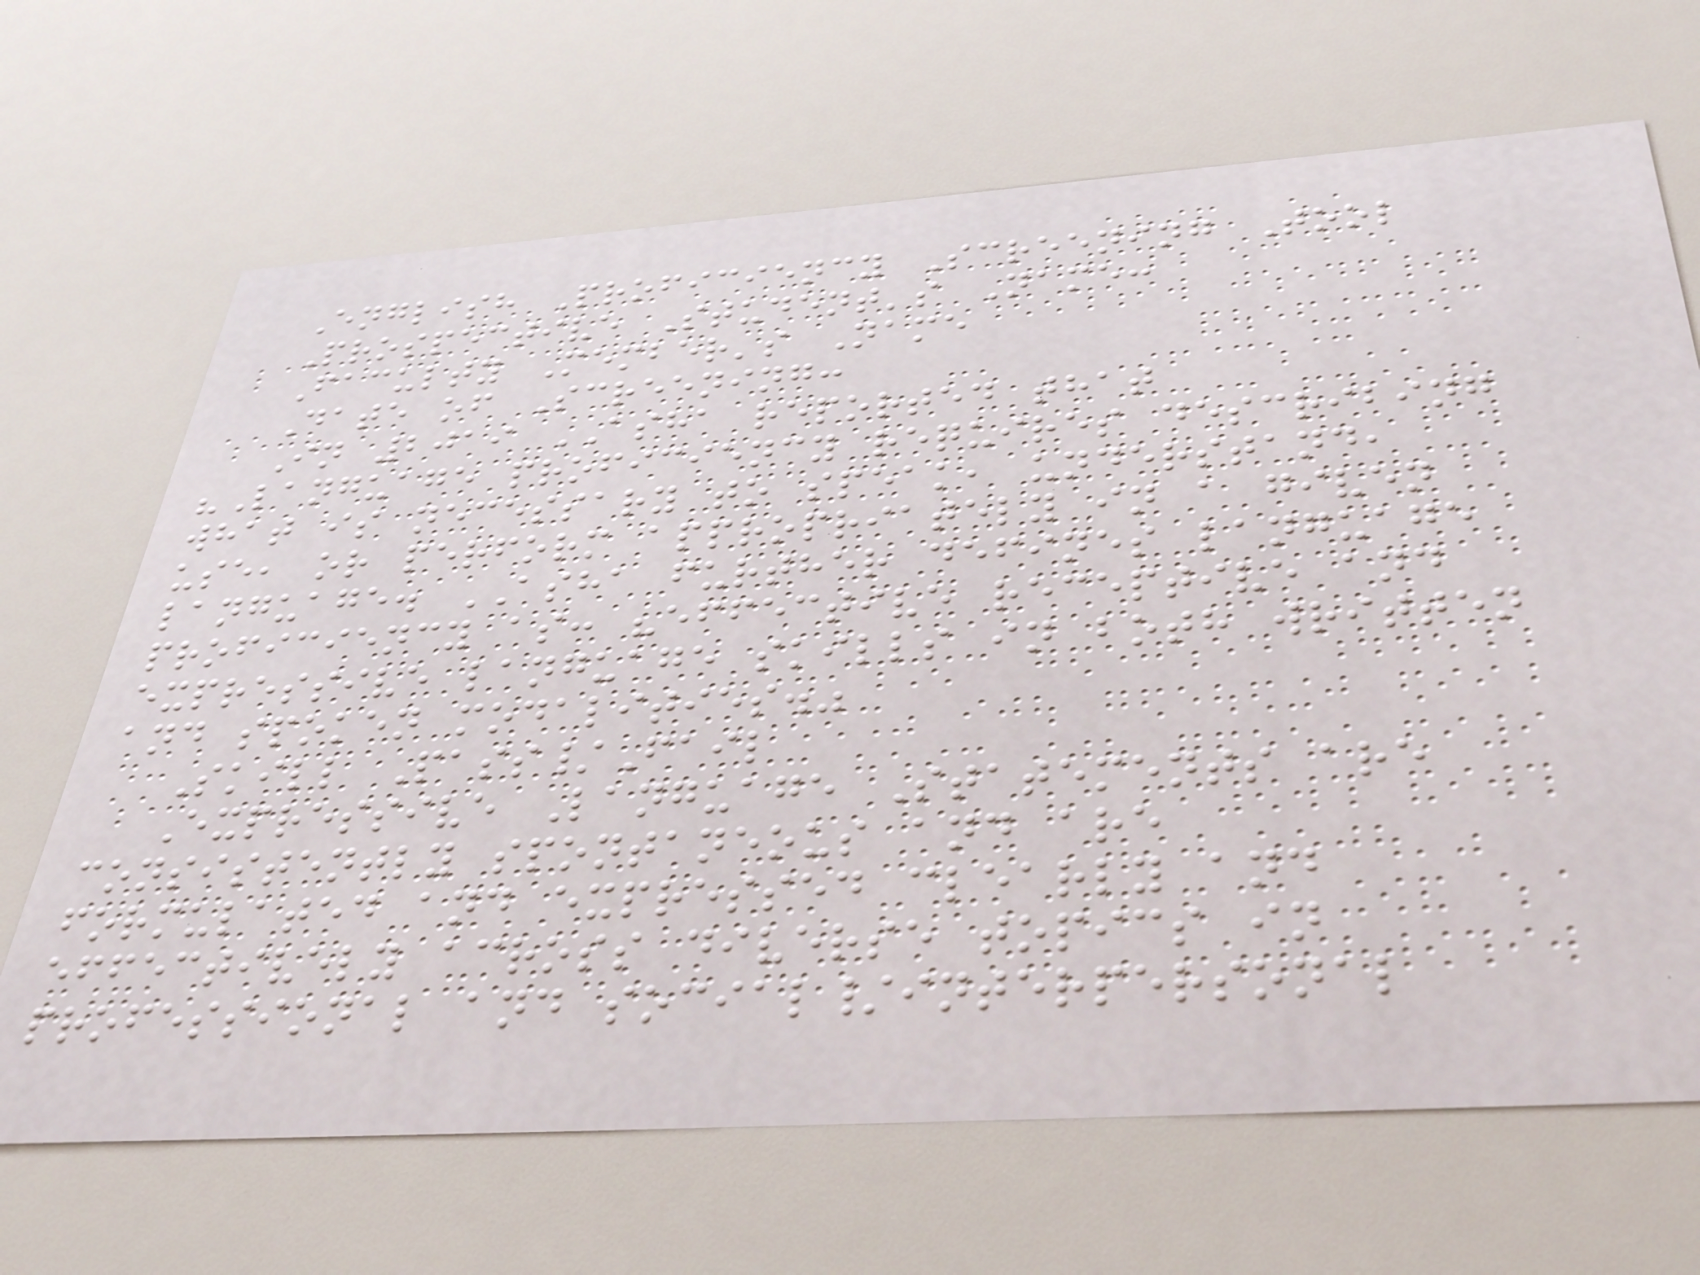English Proficiency Screening Tool
Prospective Student's Name:
Faculty Member's Name
Date of Screening:
In 2019 ASHA reported that
"Language proficiency requires describing
what is necessary to speak, understand,
use, or perform appropriately in a given
language. ASHA further defines language
proficiency as: "effective receptive and
expressive language skills in both written
and spoken modalities."
Skill Pass/Fail
Expressive Language Statements are
consistently spontaneous and are
formulated and expressed clearly and
effectively across diverse topics in
professional and social/interpersonal
